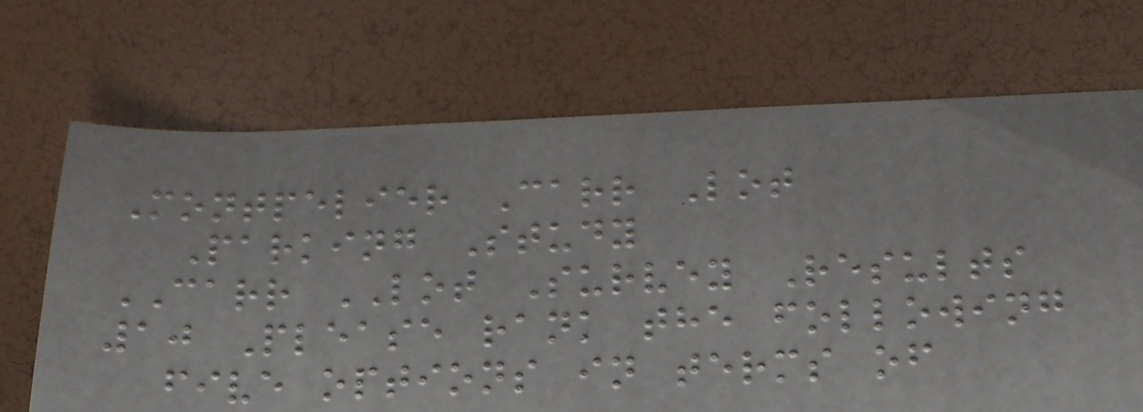Montpelier Carr Lot
Parking Study
CARR LOT Survey Results
10 Please rank the following
five options in terms of
